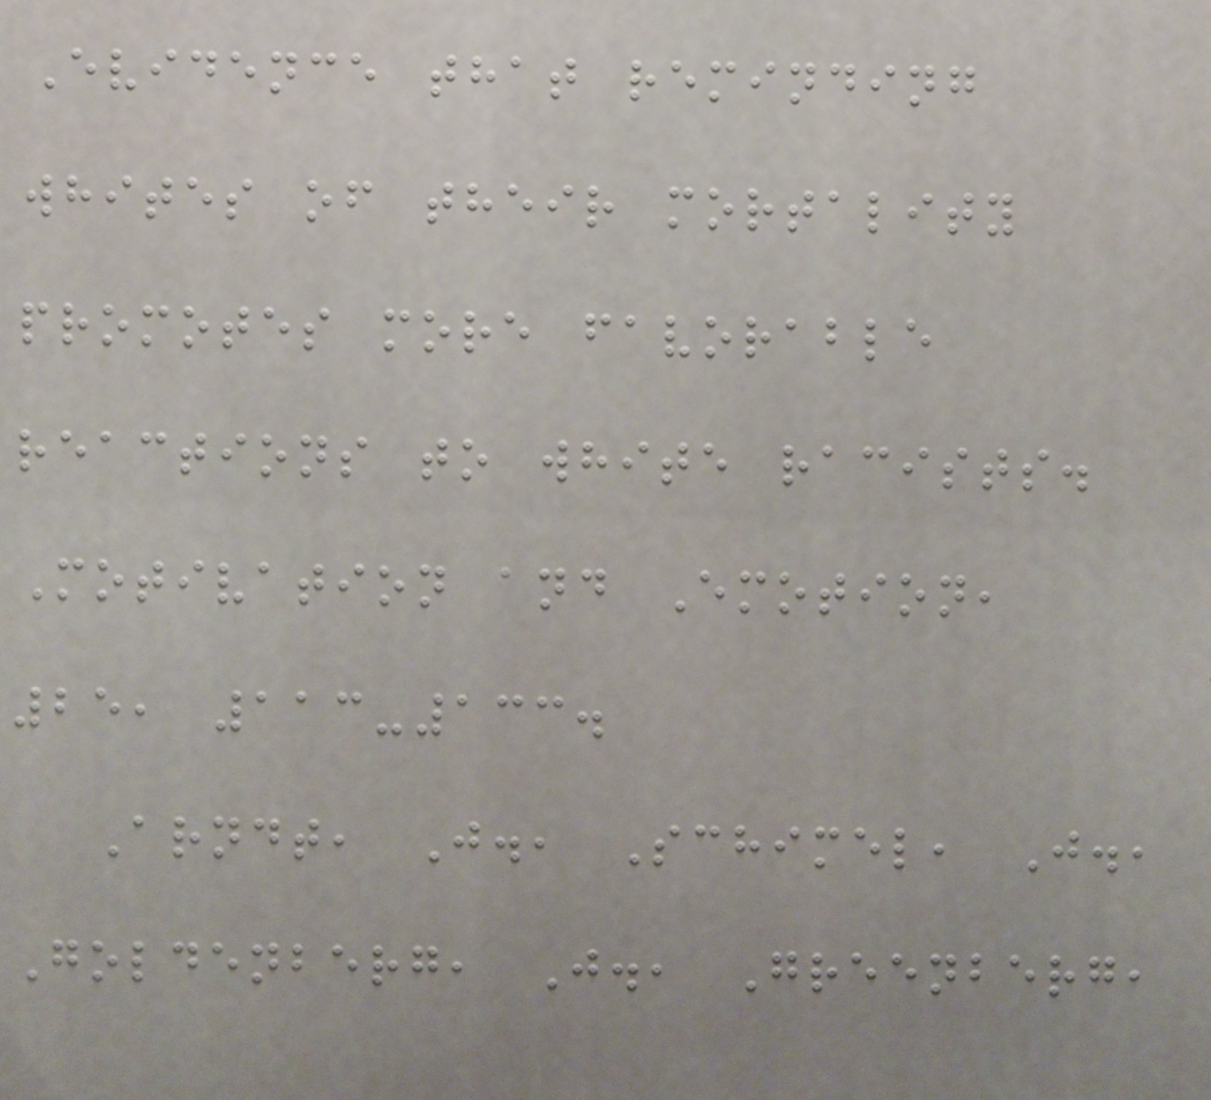Evidence that reminding
whites of their mortality
promotes more favorable
reactions to white racists.
Motivation and Emotion,
25, 113-133.
Arndt, J., Schimel, J.,
Goldenberg, J., Greenberg,
